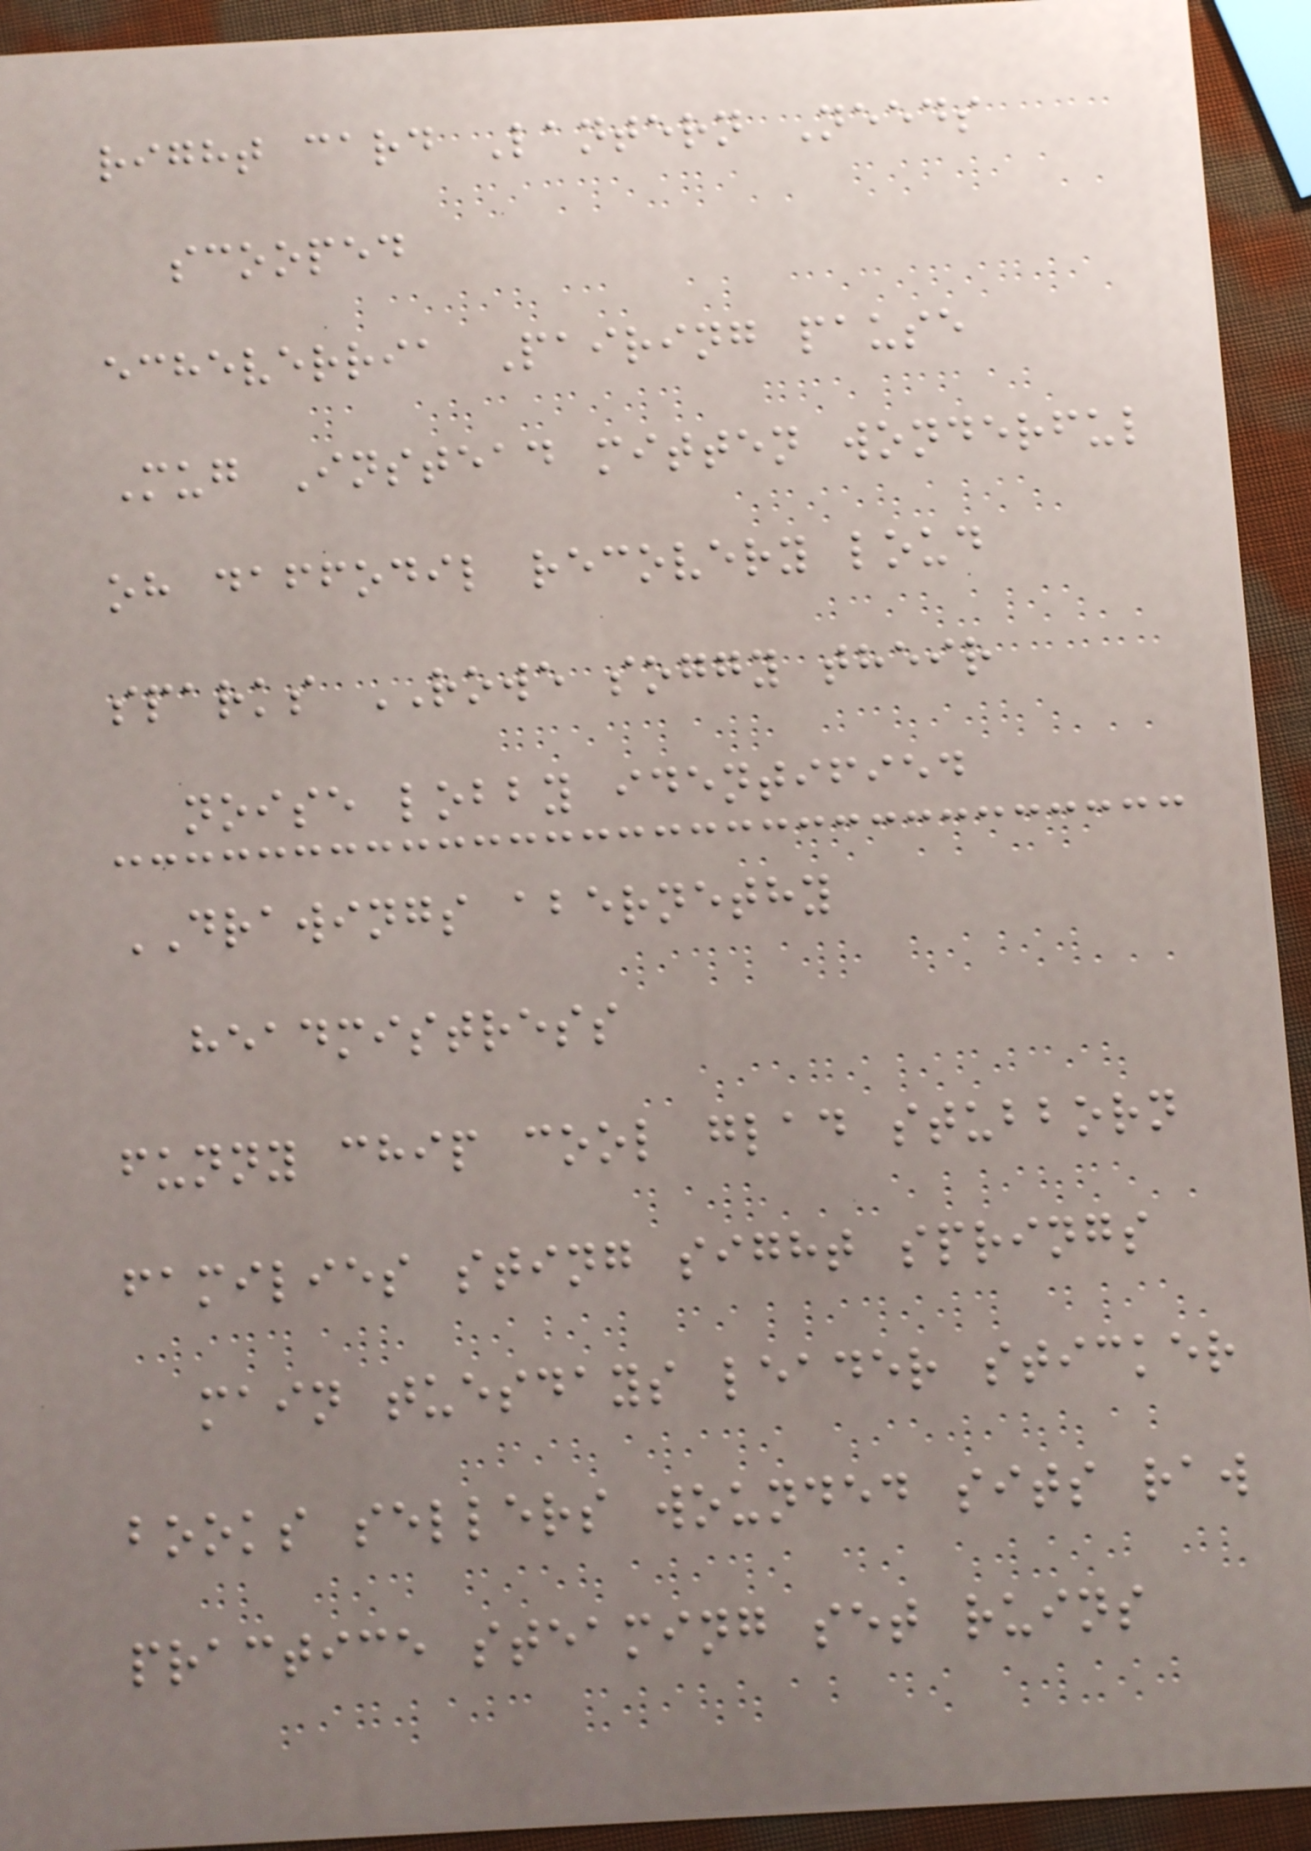right card Lantern Needs
scooped
echeverria Pairing pause
Mug Instead mitten wonderful
oh daffodil recovery loud
sparks ROWE soggy their
noise lobby identified
DRAWINGS abernethy
headmistress
funny chip cool glad stubborn
families sting sight springs
main tuesdays leader sticker
books sellers wounded sits raw
practice steaming set ruins
